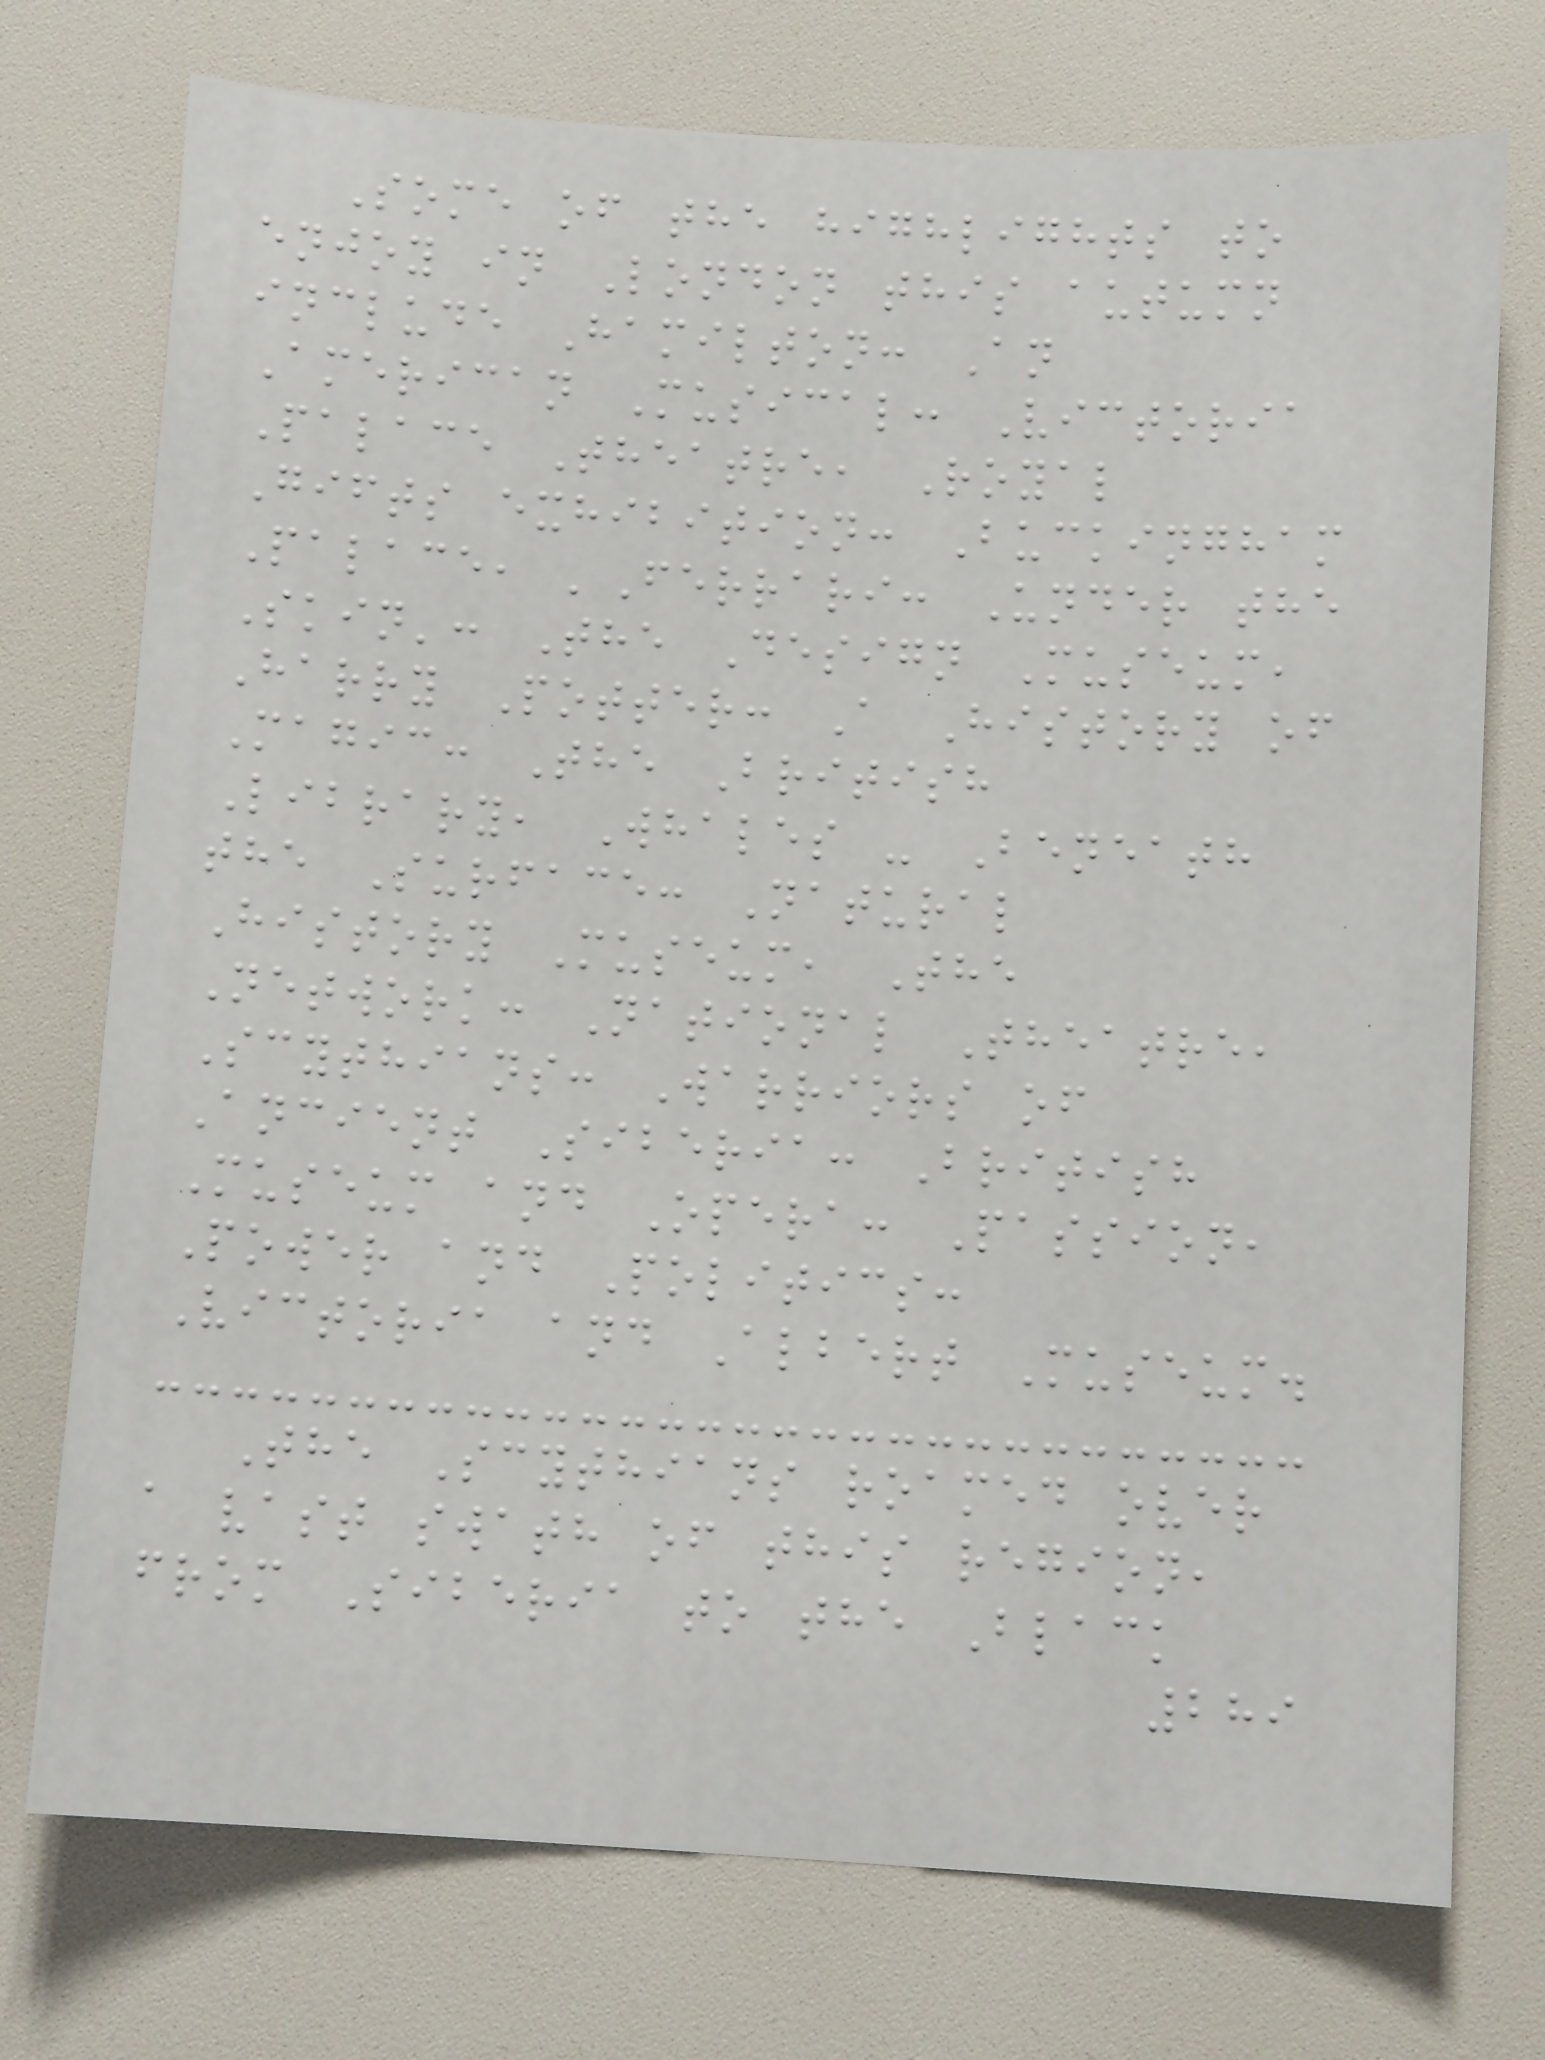Some of the highlights to
enjoy in London this autumn
include Hamilton: An
American Musical: Victoria
Palace Theatre, Royal
Gifts exhibition: Buckingham
Palace, 'Ferrari: Under the
Skin': The Design Museum,
Harry Potter: A History of
Magic: The British
Library, Whales - Beneath
the Surface: Natural
History Museum, The
Network: National Theatre,
Scythians: Warriors of
Ancient Siberia: British
Museum and Opera: Passion,
Power and Politics:
Victoria and Albert Museum.
The Scythians roamed over
a vast swath of this region,
from Siberia to the Black
289
